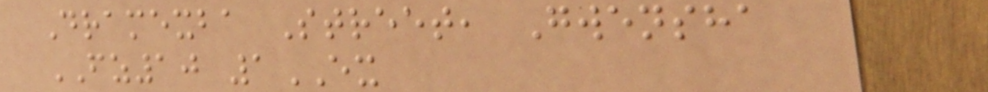Dramexba Street, Gwensha
FZ10 1EX
